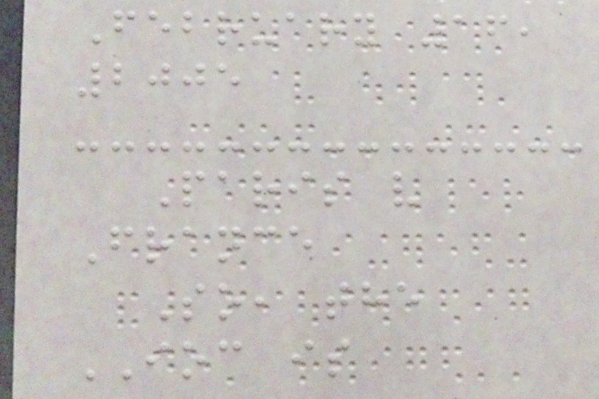February 16,
2005
Paris v
France
So, the
IOC is
